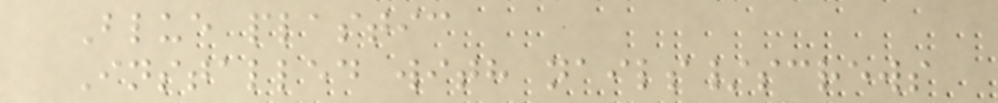Blue plastic
Installed with nails/screws
